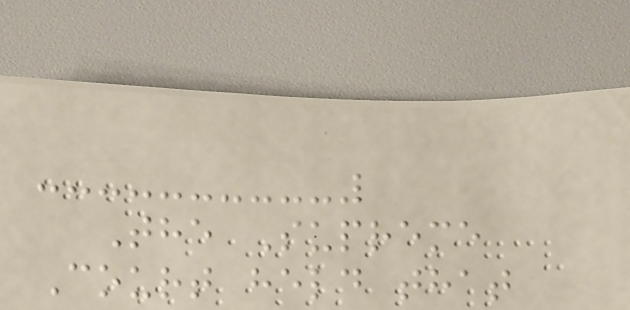The Supreme
Court held that
